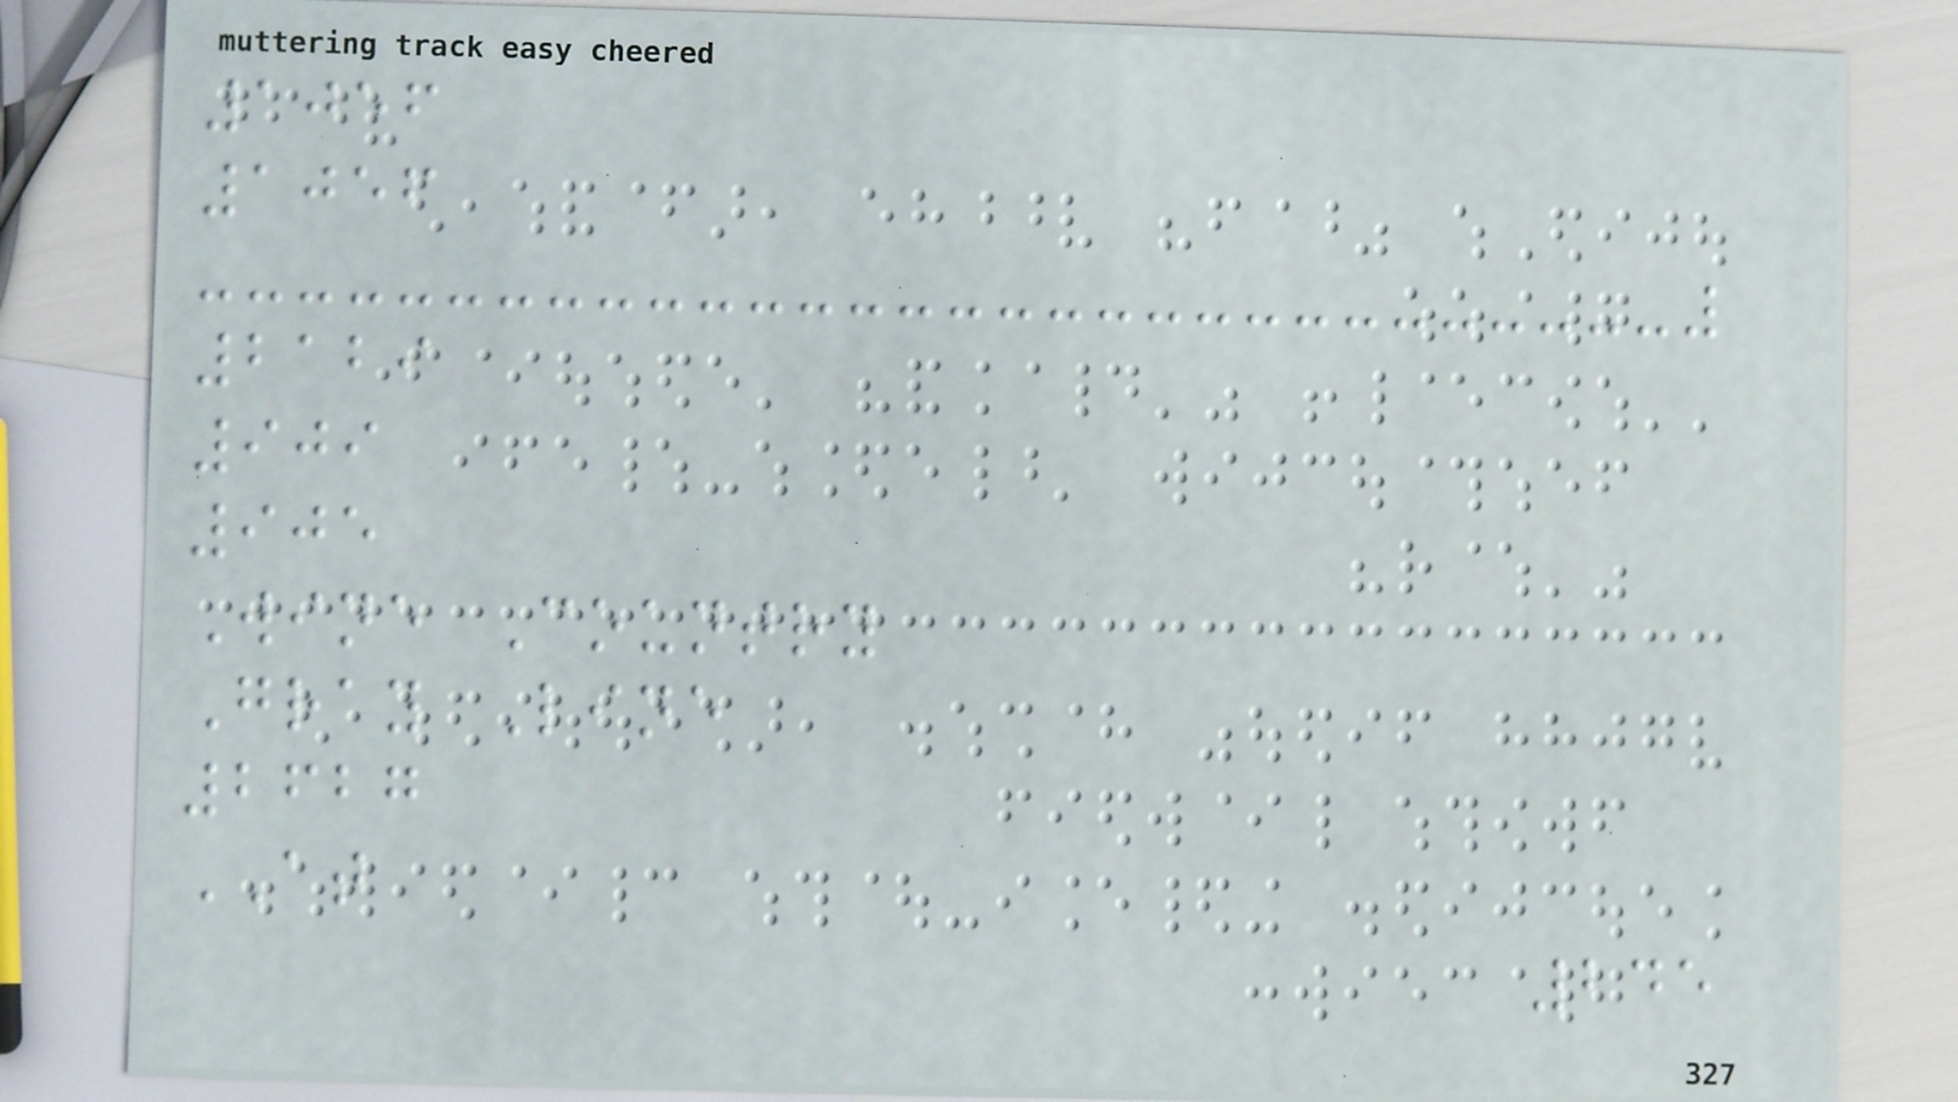1056
1056
2129
909
905
Wine Country
Gray Line
2627
AT
245
